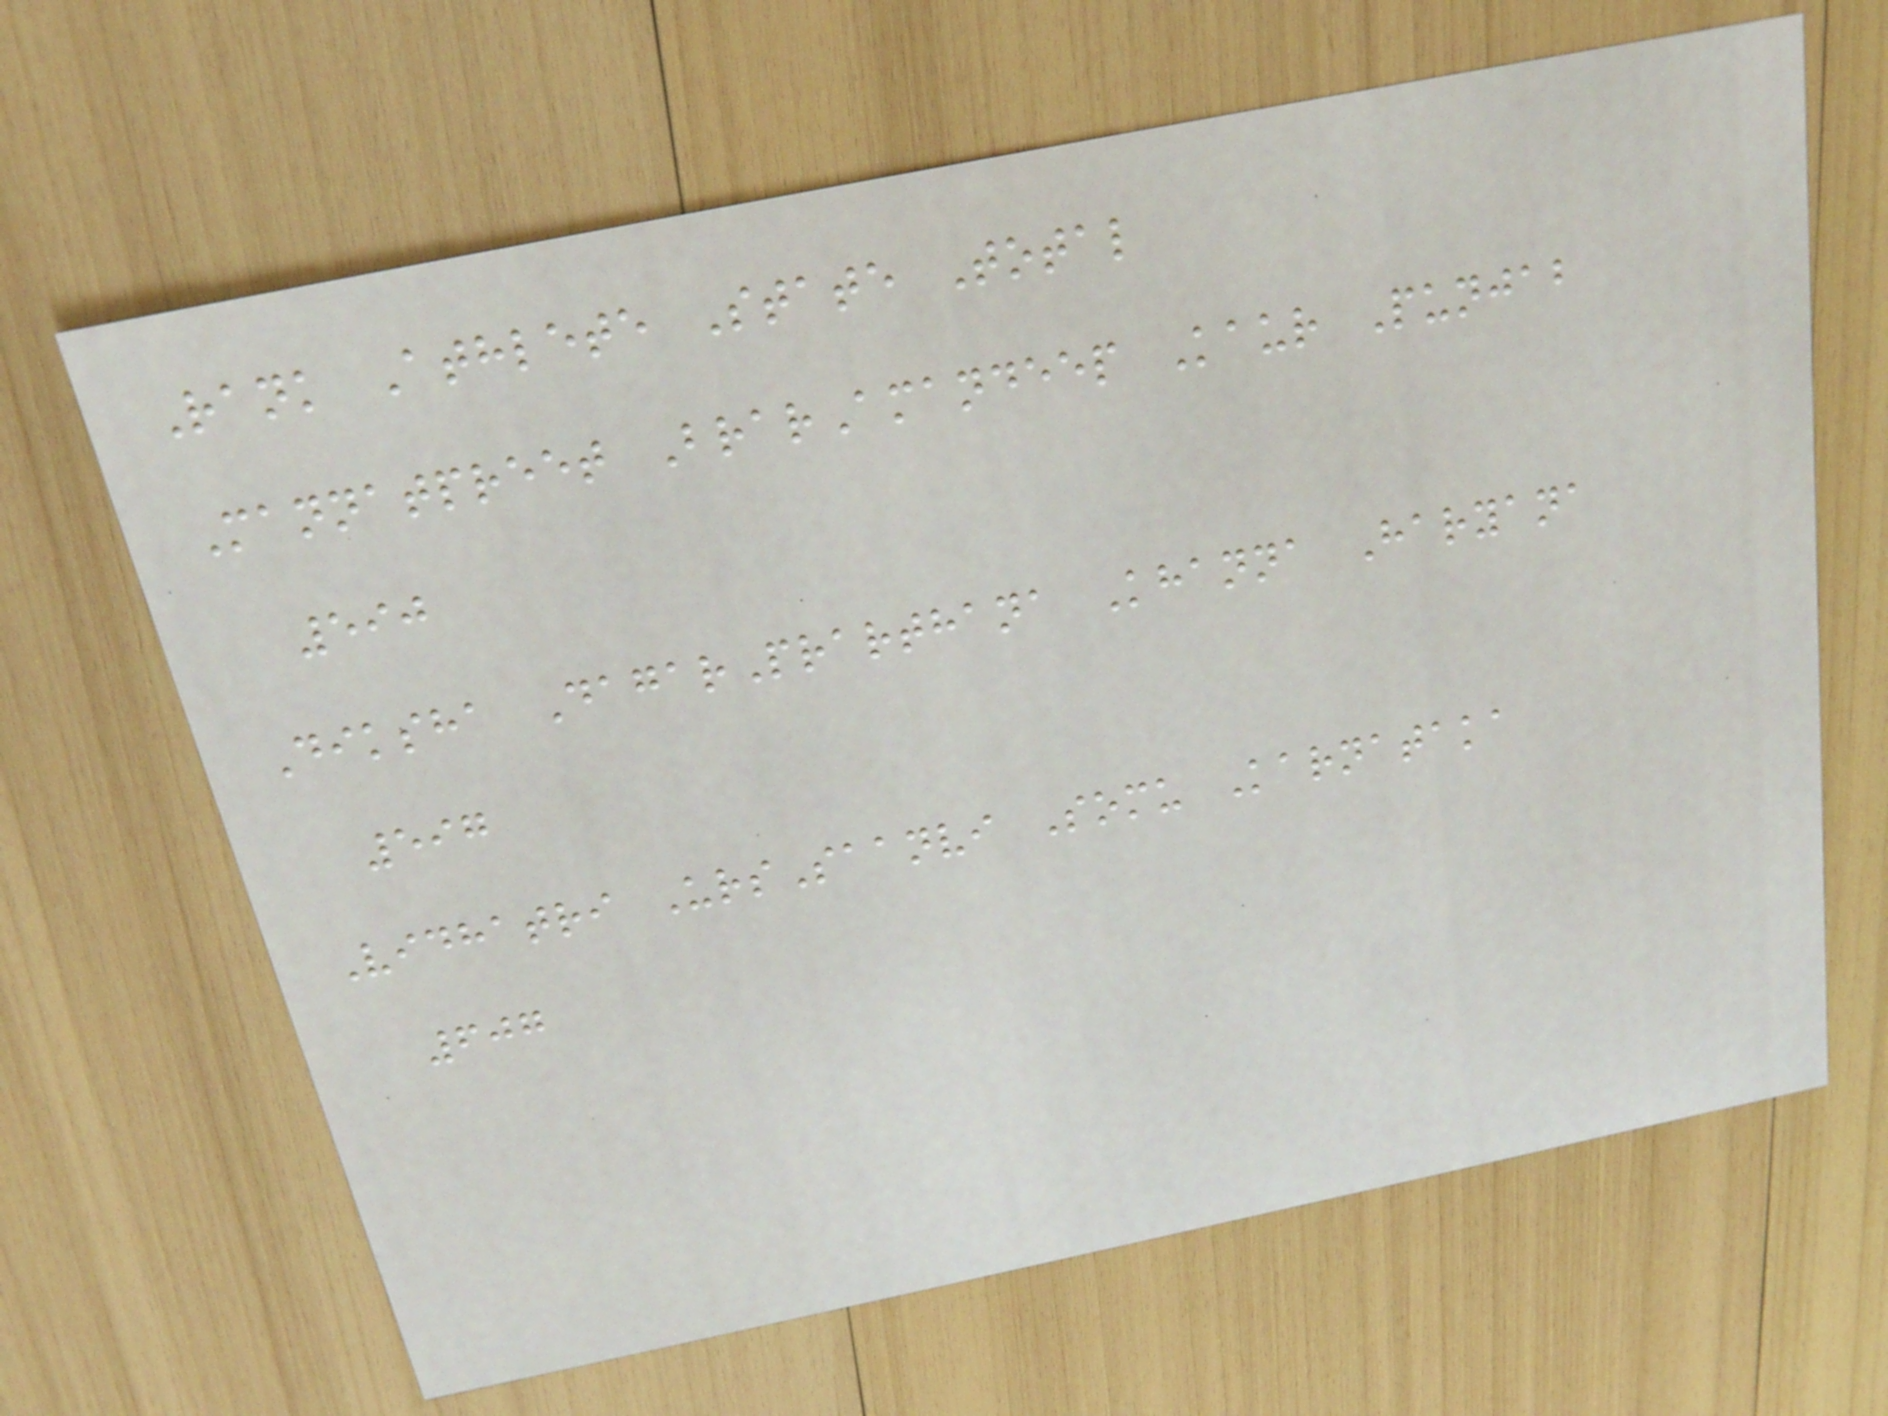Rank Athlete State Total
Mannatpreet BrarAmandeep Kaur Punjab
590
Diksha DagarPrarthana Khanna Haryana
597
Vidhatri UrsSaanvi Somu Karnataka
607
